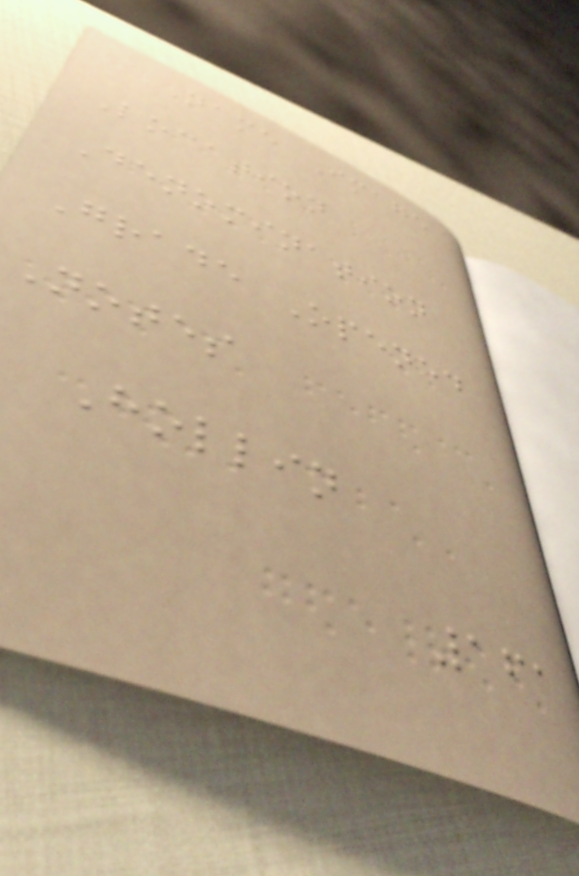Name Image
Location
Denomination
Grade Opened
Notes
Hollin
161
